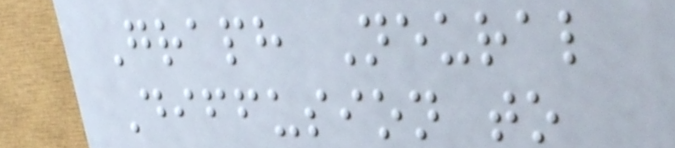Graph Neural
Diffusion to
